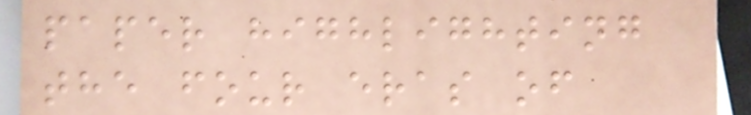paper highlighting
the four eras of
